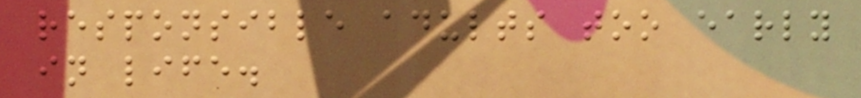responsible adults too early
in life.
